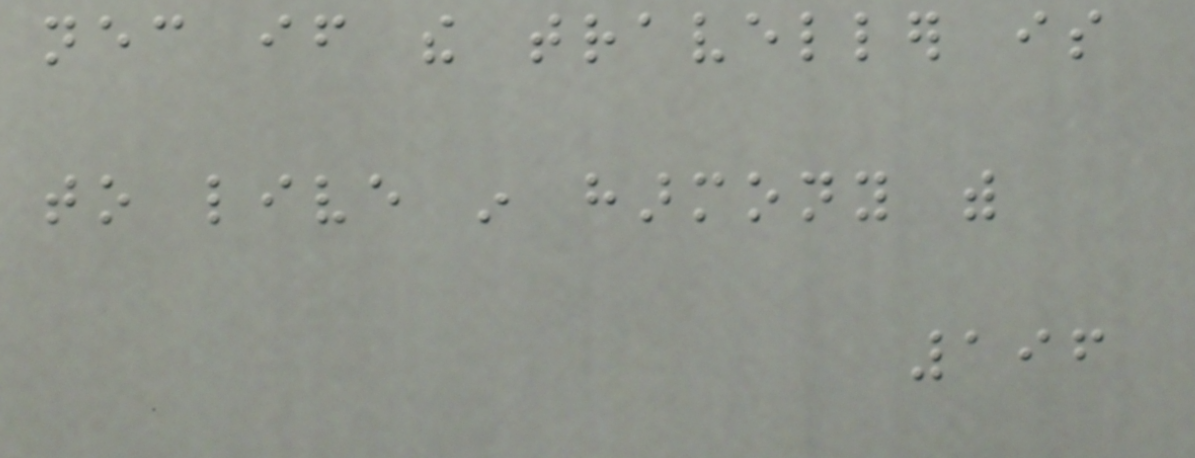necessary if the traveller is
to live in harmony with
196
